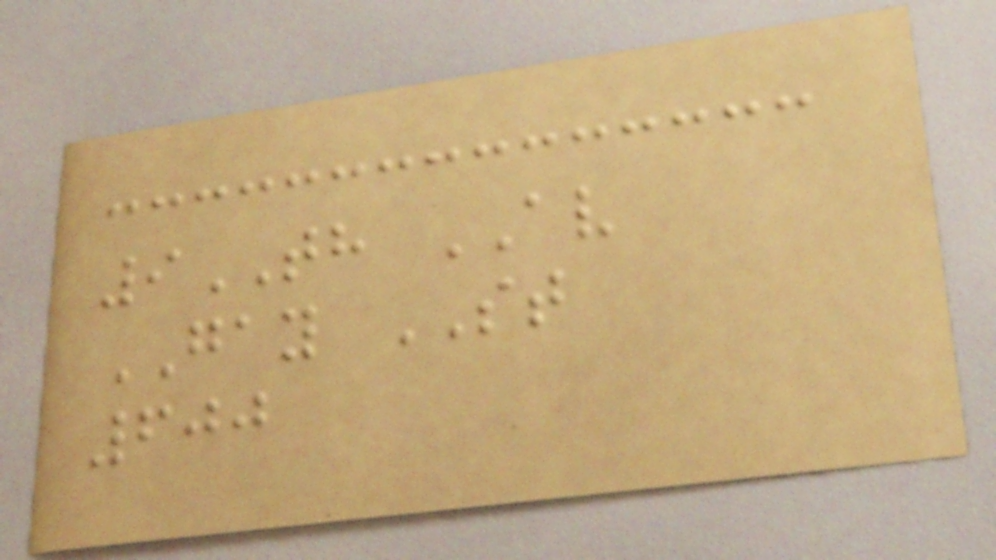9TH AV
GAY ST
600
